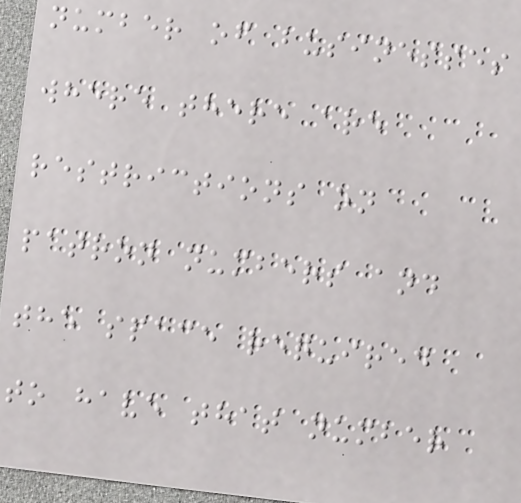number of businesses
where there are
restrictions on
patron numbers and
the space required
to have that number
